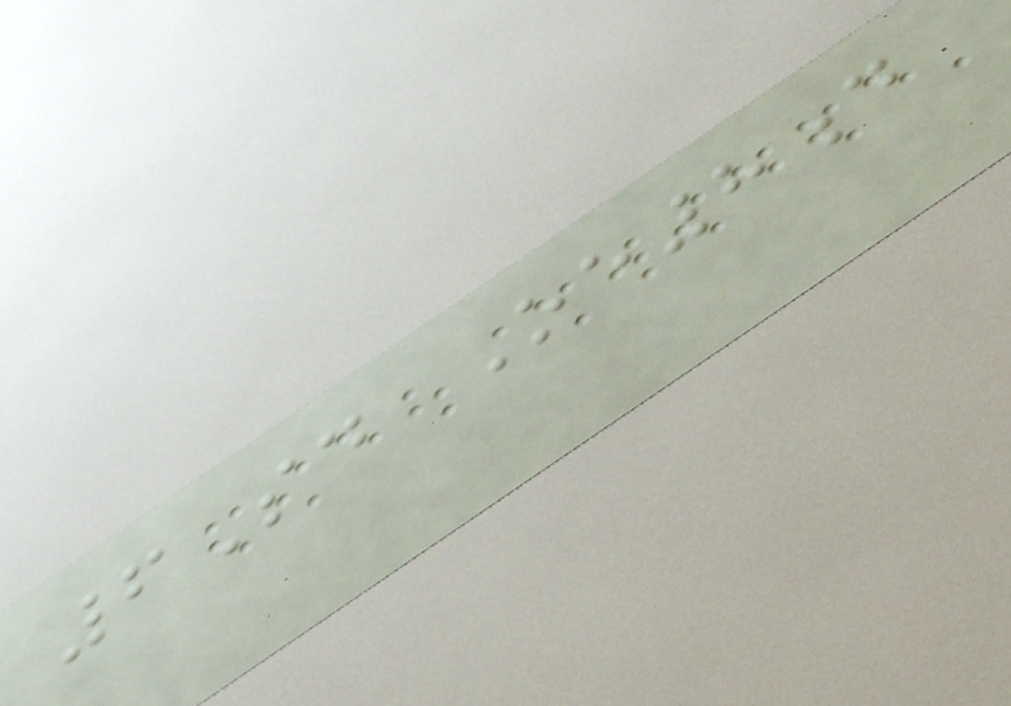6Sd Oe8d
